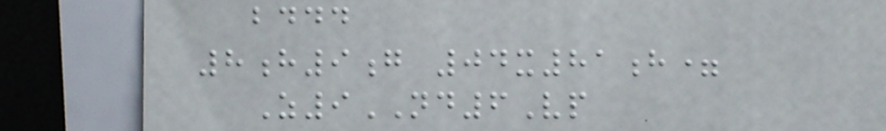bddd
8h9g 04x81h=
Z9ND6Vp
